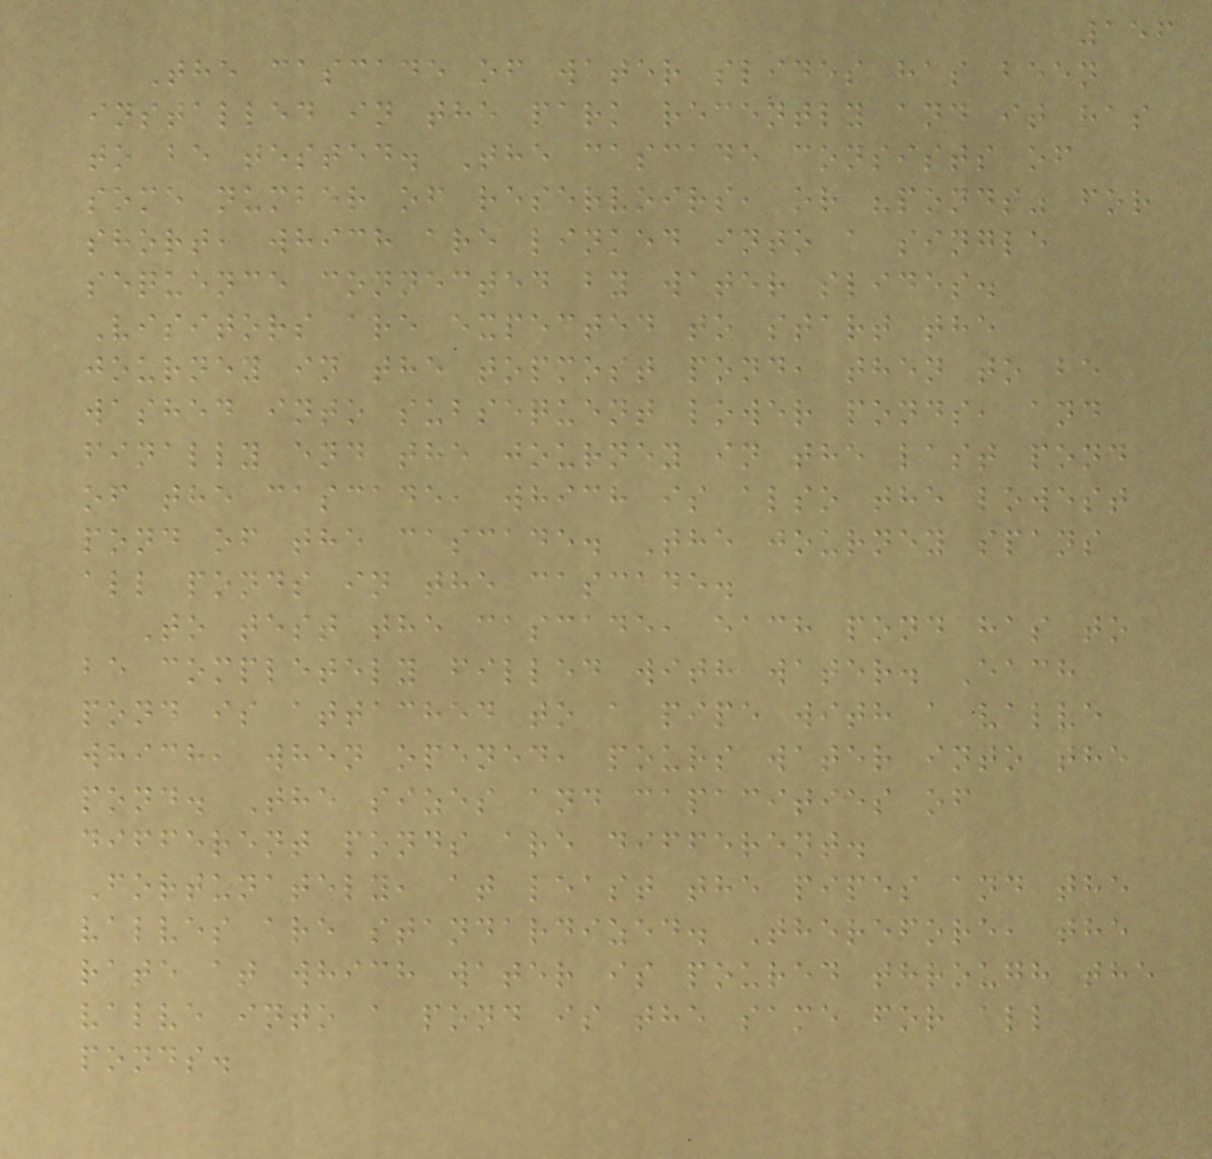156
The cascade of water slides has been
installed in the park recently and it has
to be tested. The cascade consists of
some number of reservoirs, or "ponds" for
short, which are linked into a single
sequence connected by water slides.
Visitors are expected to start the
journey in the topmost pond, then to be
washed into subsequent lower ponds, and
finally end the journey in the last pond
of the cascade, which is also the lowest
pond of the cascade. The journey spans
all ponds in the cascade.
To test the cascade, each pond has to
be completely filled with water. Each
pond is attached to a pipe with a valve
which, when opened, pours water into the
pond. The sizes and capacities of
different ponds are different.
Fortunately, at least the pipes and the
valves are standardized. Therefore, the
rate at which water is poured through the
valve into a pond is the same for all
ponds.
